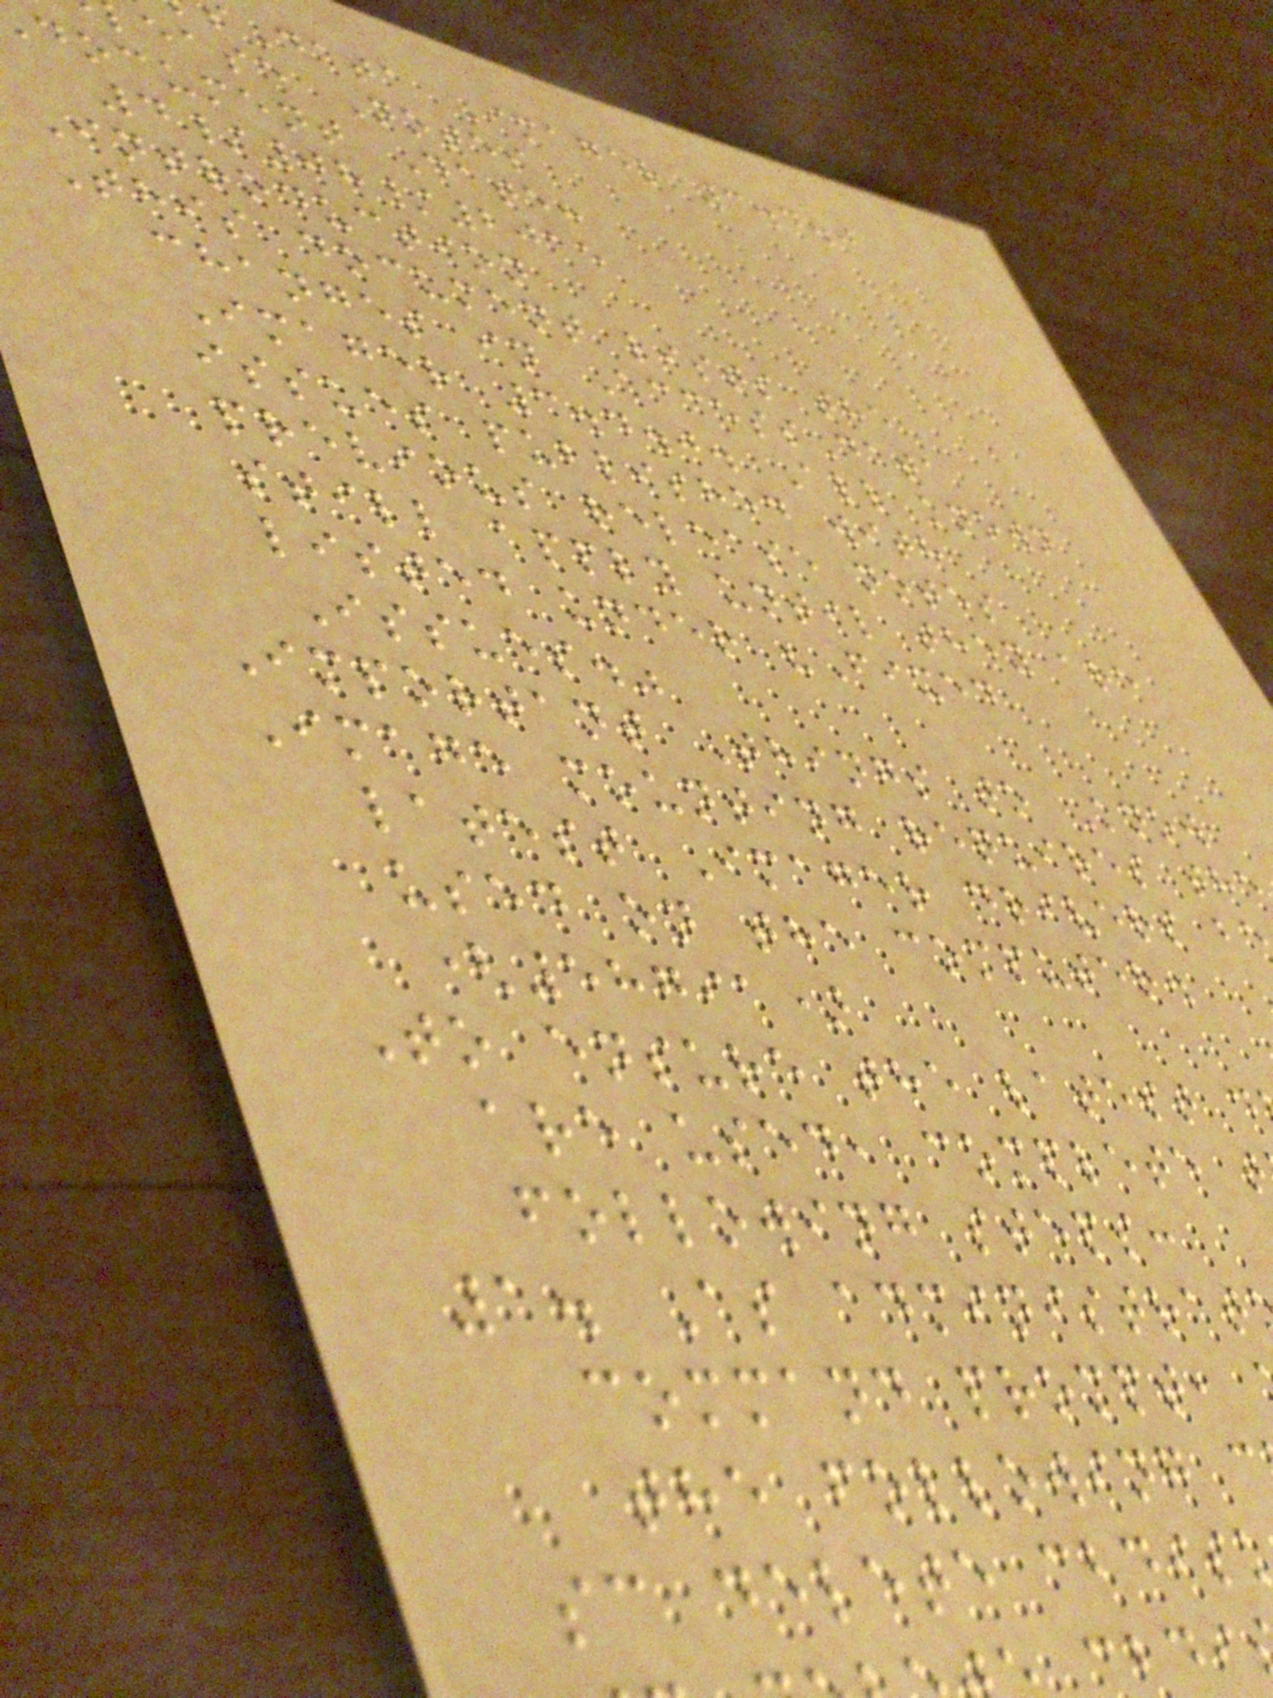Data Imager 3.4.0
ease Notes
document Date:
4/08/2015
Introduction
This document lists the
changes in AccessData
Imager 3.4.0. All known
issues published with
previous release notes
still apply until they are
listed under "Fixed
Issues."
Important Things to Know
Image mounting requires the
latest Imager drivers b
used on the computer.
(58791)
To ensure the latest d
are used, complete t
following steps:
1. As administrat
command prompt,
the following c
sc delete cbdis
